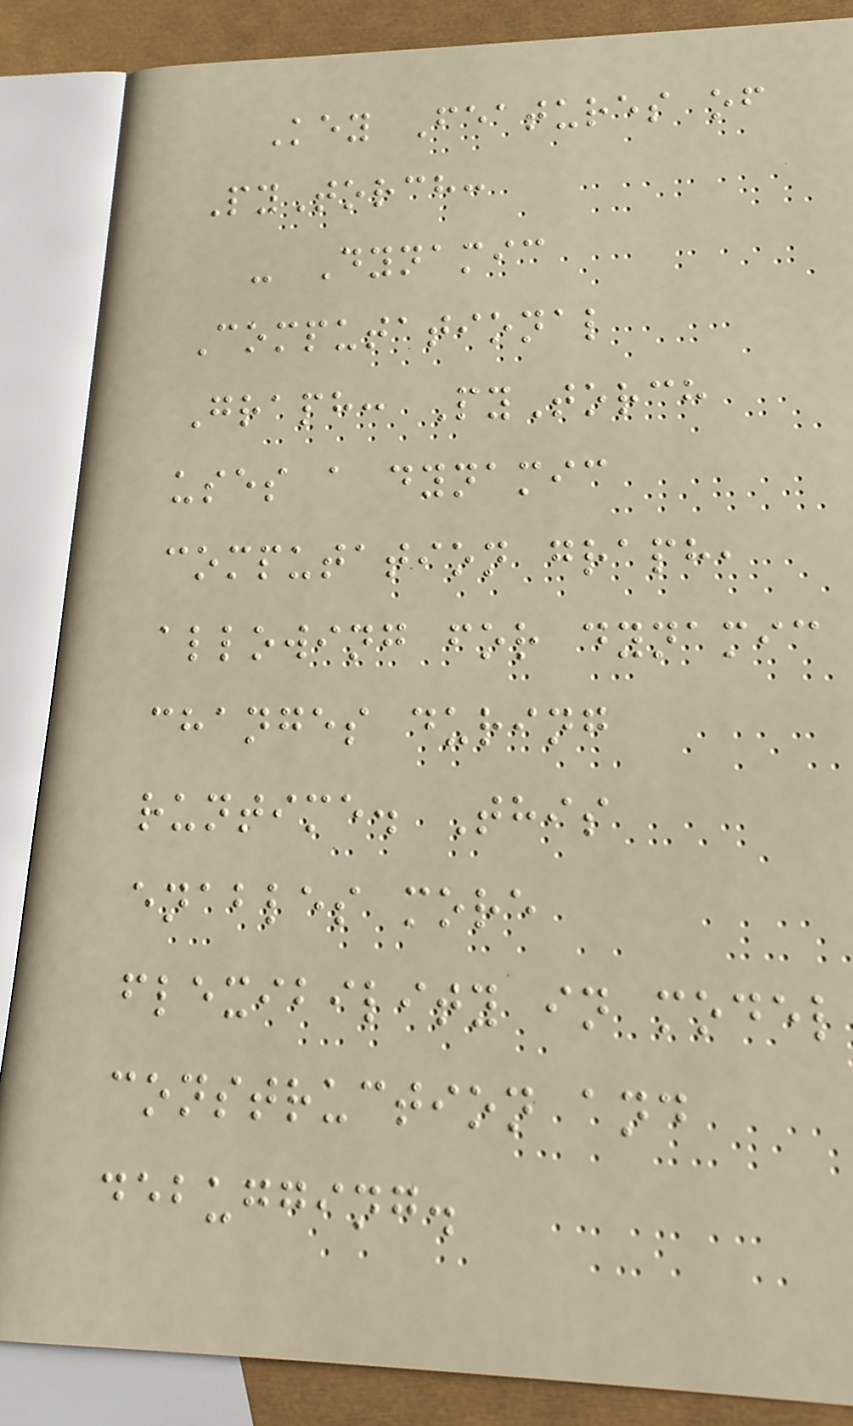Key Features of
PyTorch:
- Dynamic
Computational
Graph: PyTorch
uses a dynamic
computation graph,
allowing for dynamic
changes during
runtime. This
enables more
flexibility in model
construction and
debugging.
